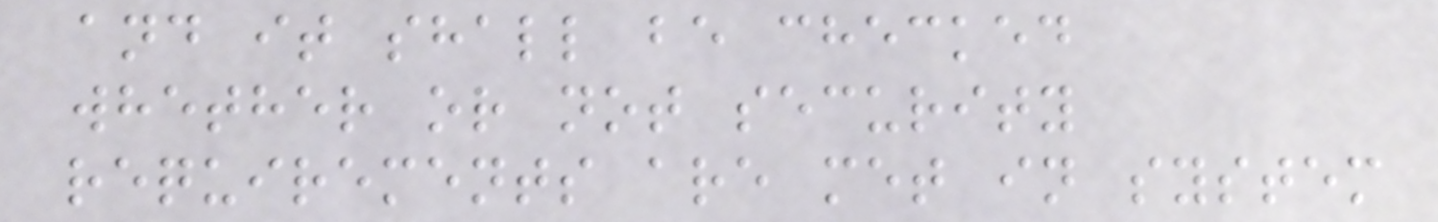and it shall be checked
whether or not security
requirements are met in system
